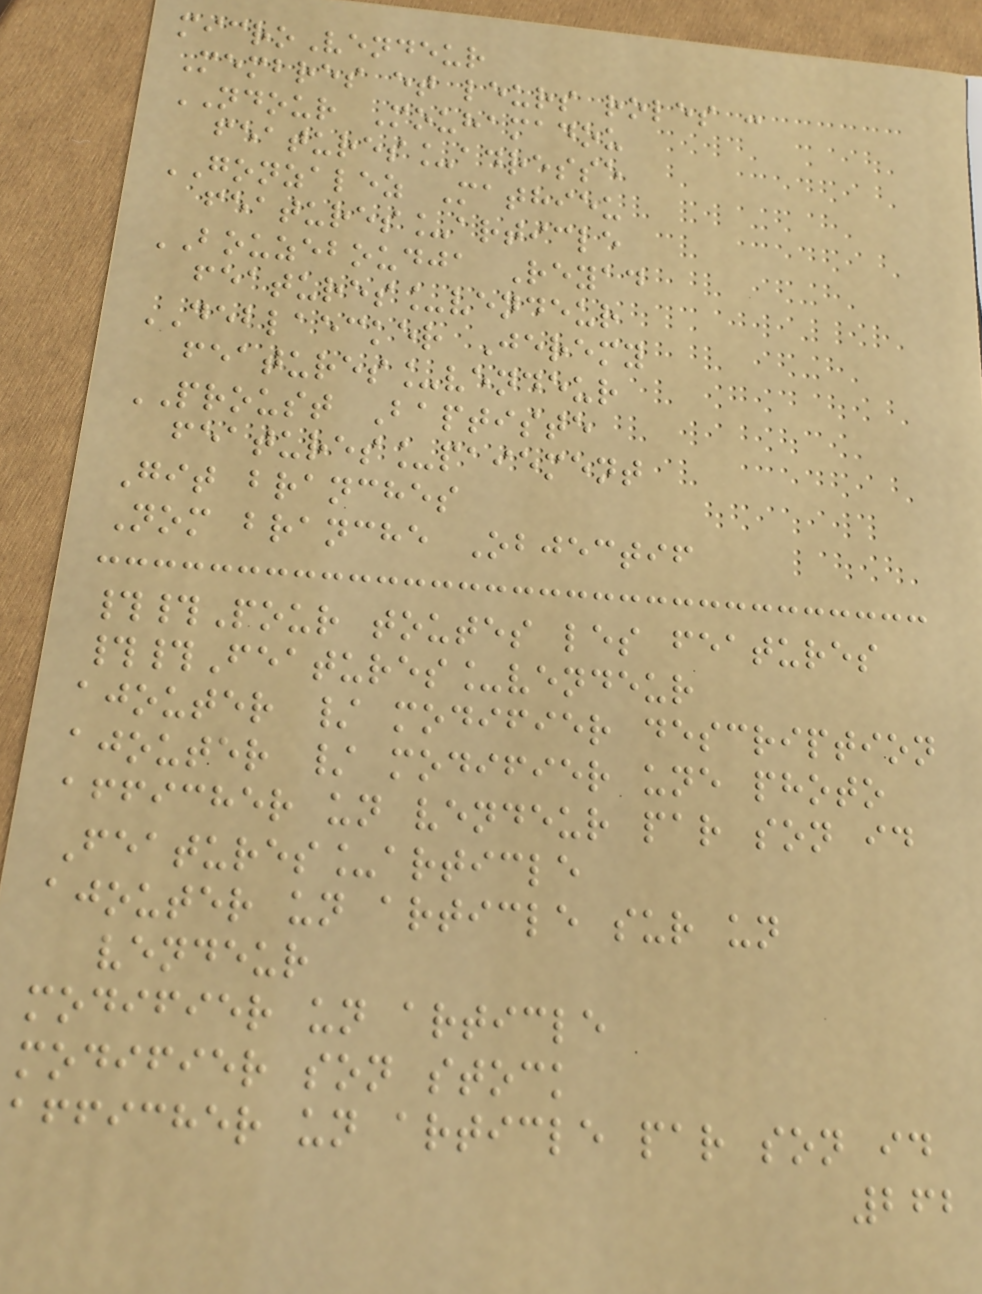microVendeur
Membres et leurs roles :
NDOUR Mouhamadou
features_adresse
GONZALEZ Mathieu
features_article
BOUZEBOUDJA Reyad
features_vendeur
DEBLAECKER Jeremy
features_vendeur
PROUST Baptiste
features_paiement
Git branches
Nom branche Objectif
##Pour toutes les features
##Features_vendeur
ajouter / modifier description
ajouter / modifier une photo
afficher un vendeur par son id
Features_article
ajouter un article sur un
vendeur
modifier un article
modifier son stock
afficher un article par son id
262
